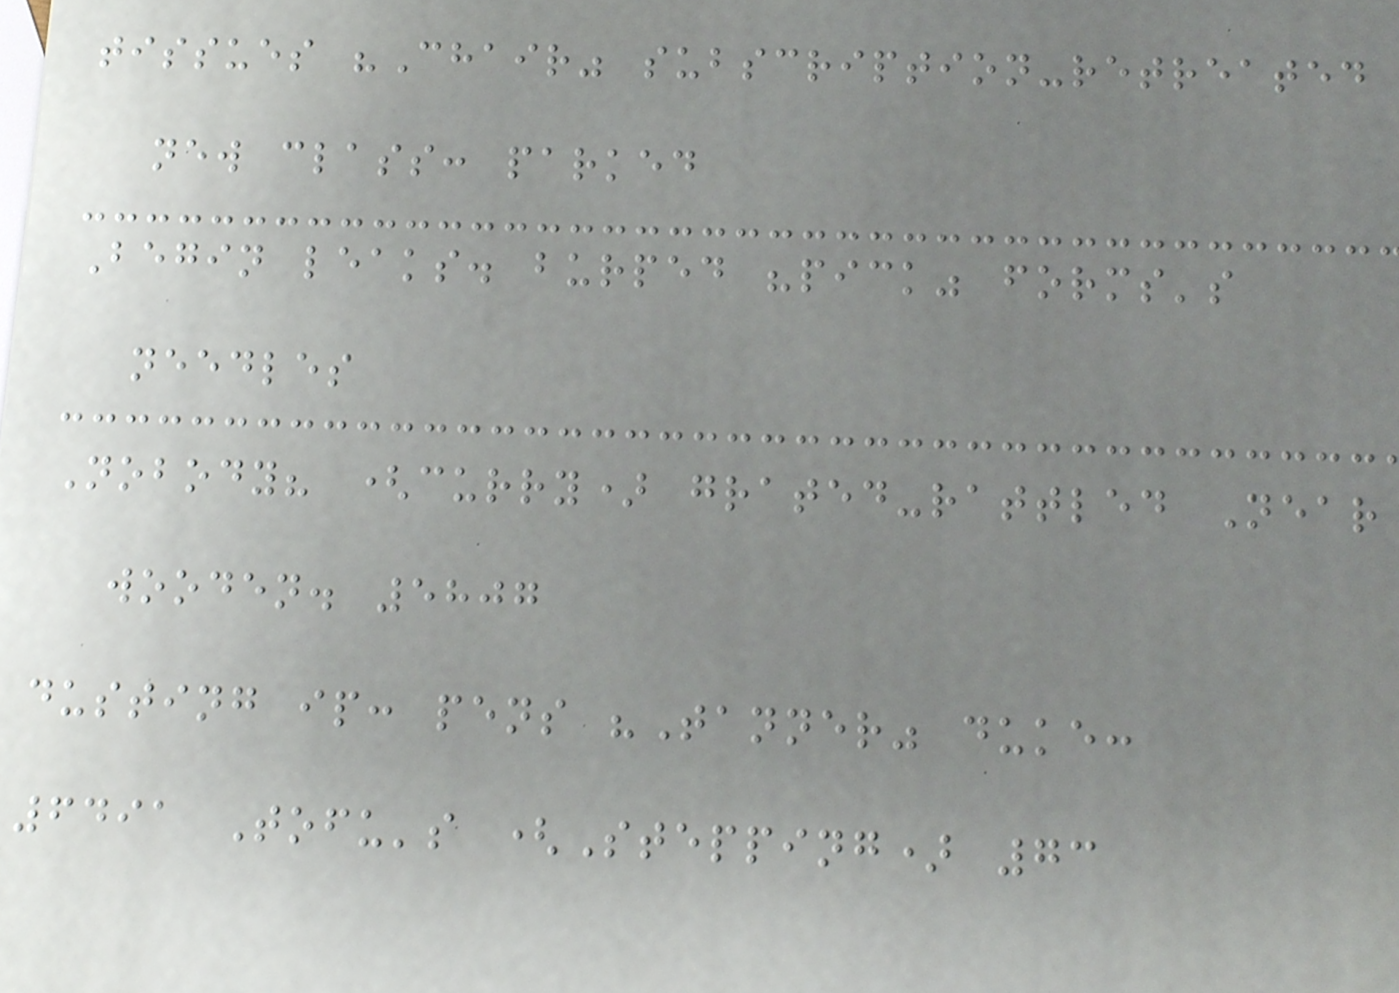tissues "Chair" subscription-retreated
new class: parked
Begin leaks. burped "pick" forms's
needles
Nobody? (curry) grated-rattled Near
wooden. 5807
dusting ip: pens "Tanner" duke:
6491 Tofu's (Stepping) 73
